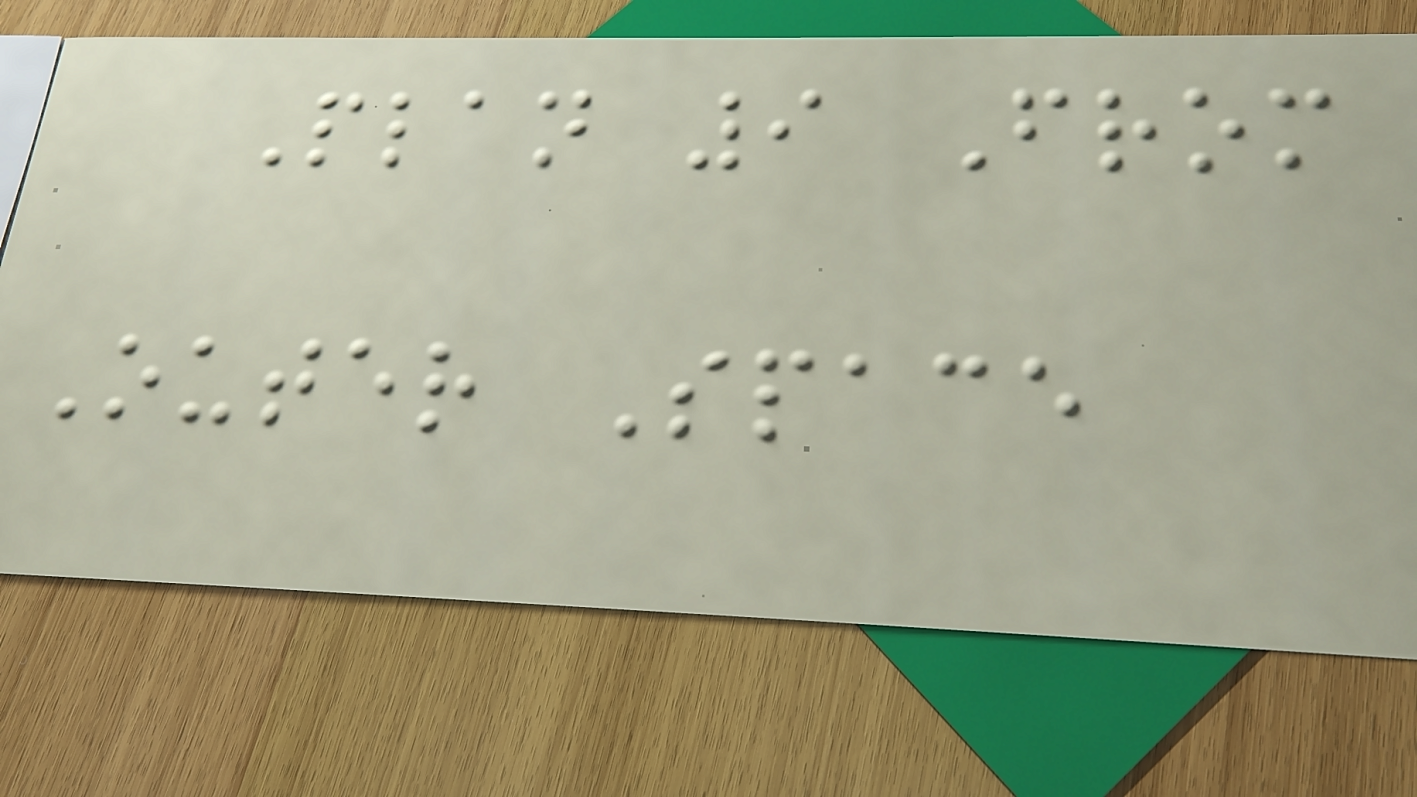Plan 9 From
Outer Space
